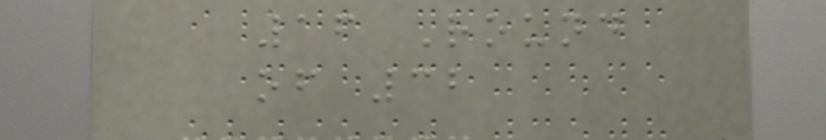16 Round
of 32
